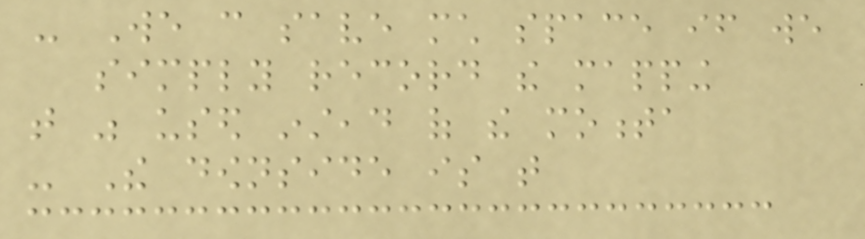- We can save much space if we
simply record the mapping
that was used instead of the momenta
- The downside is that
